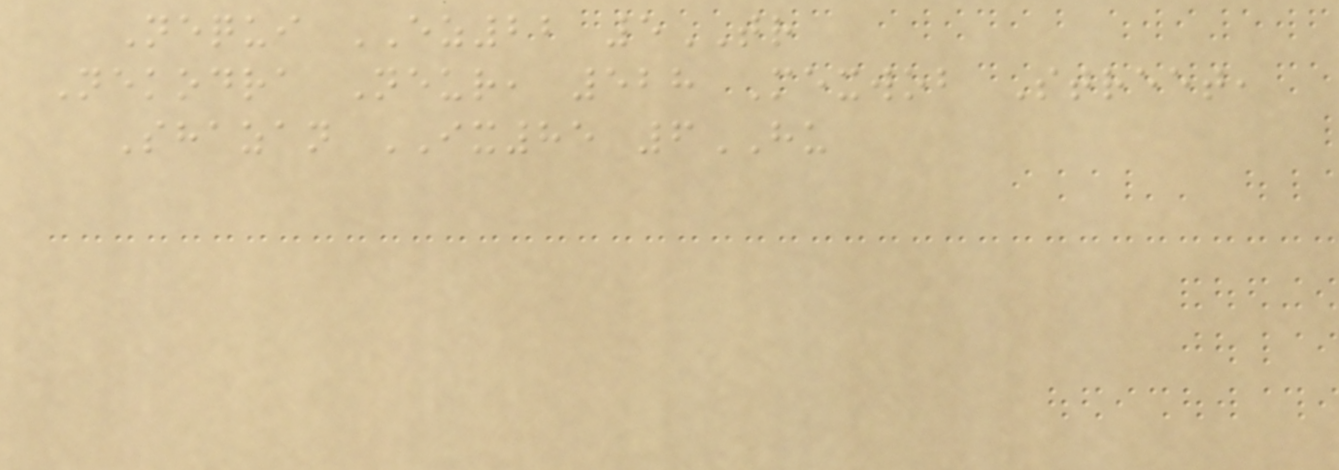Nequi EZ22 5TR
Nekodra Neur, 528 Mexwob Street,
Shazan IX85 6HU
